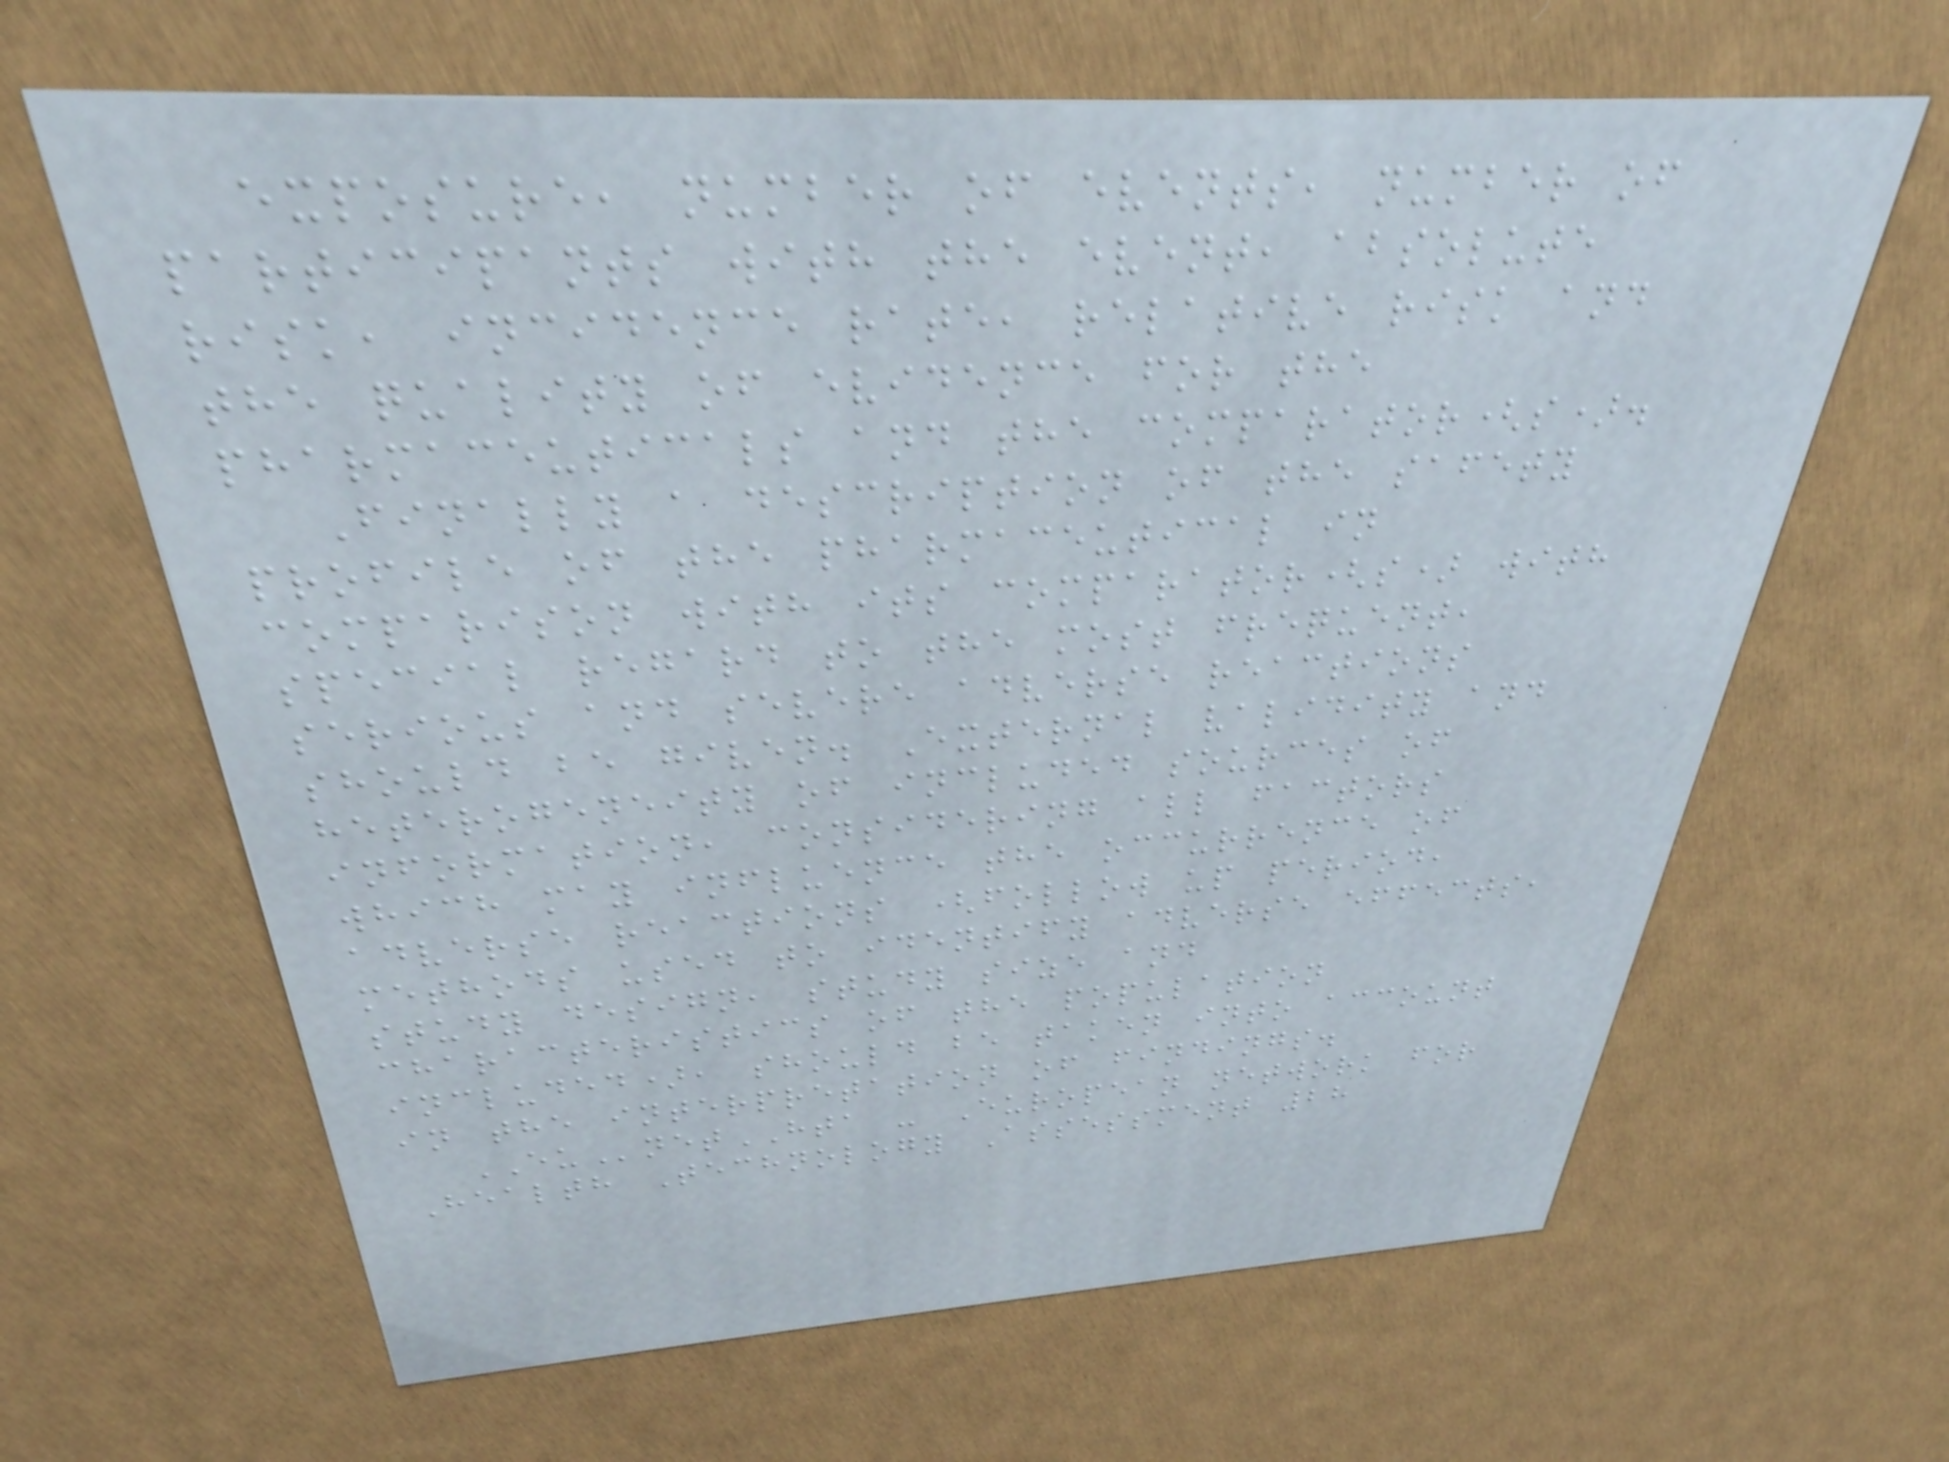exposure, number of events, number of
participants with the event, absolute
risk, incidence rate, relative risk and
the quality of evidence for the
pharmaceuticals and the comparator(s).
Finally a description of the safety
profile of the pharmaceutical in
comparison with its comparator(s) with
special regard to the most frequent,
serious and severe adverse reactions
should be given. External validity and
heterogeneity of included sources of
information, considering all factors
which may influence the occurrence of
adverse reactions (follow up period,
methods used to identify adverse effects,
study design, study size and
characteristics of the population
included), should be taken into account
in the interpretation of findings.
EUnetHTA - European network for
Health Technology Assessment 28
